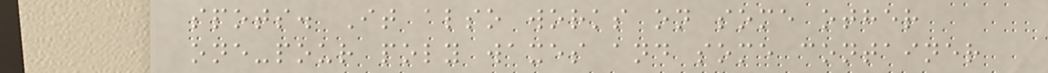spots. It also works on some other
one-pour poly waxes and some container
